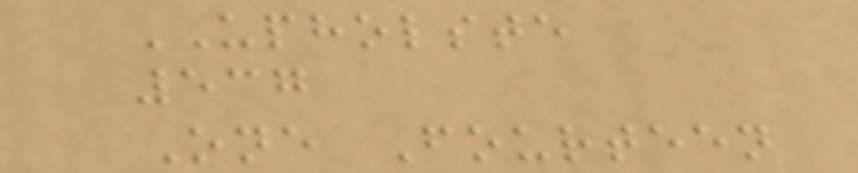UPHOLSTE
537
One Fourteen
